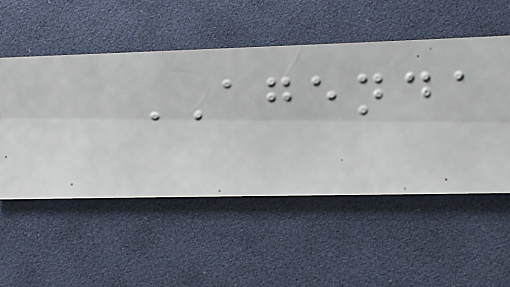AGENDA
